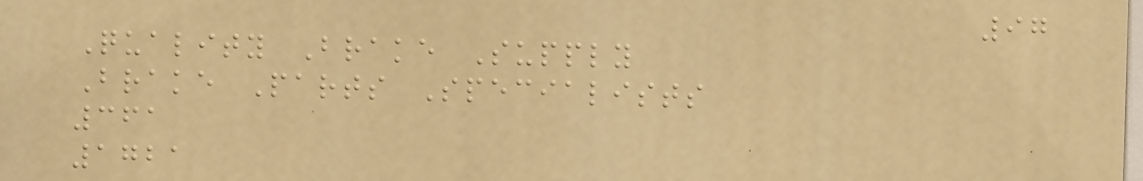97
Quality Brake Supply
Brake Parts Specialists
361
1721
